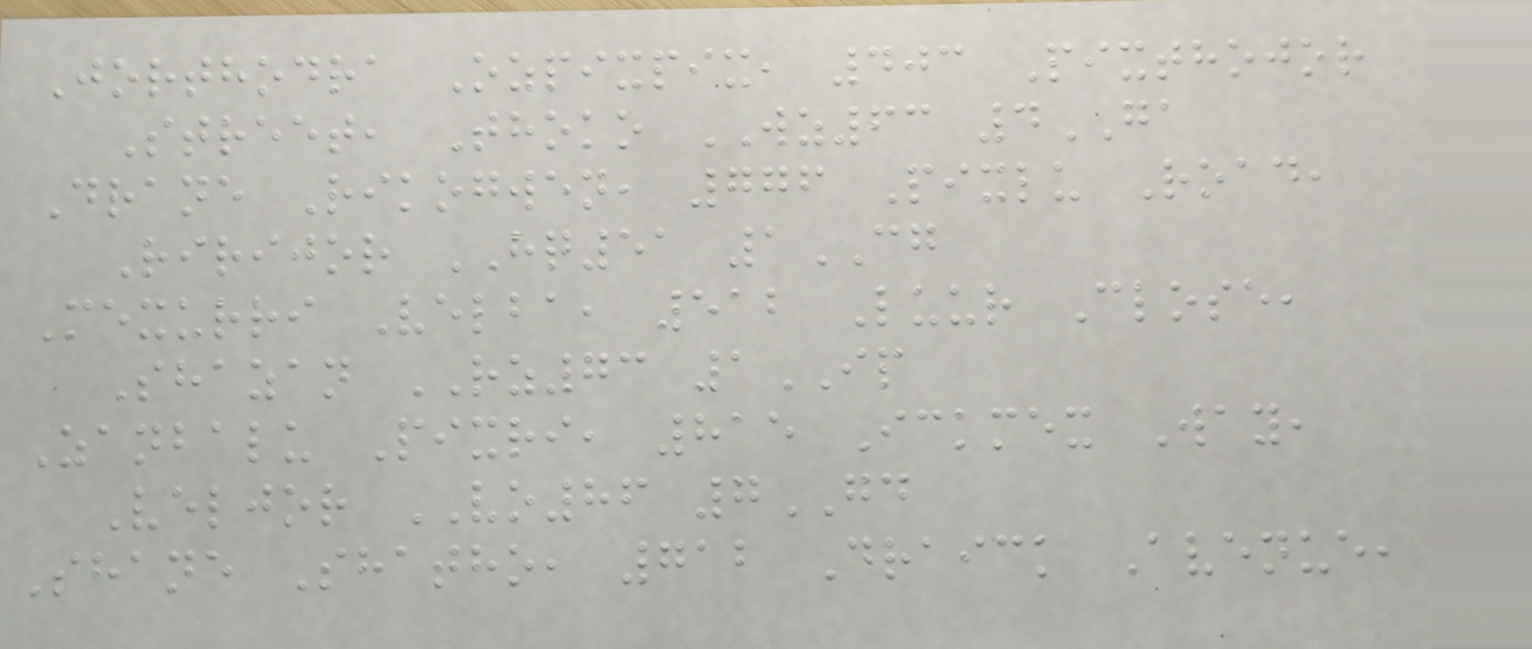Jorthodra Ozpixpix, 403 Pixthojor
Street, Thoko WZ63 4GA
Drane Rikogwen, 776 Pixlu Road,
Ririjor HQ51 1CG
Mexurri Velba, 512 Luur Close,
Shazan RZ73 1IP
Zanbalu Pixri, 815 Ickmex Way,
Veljor VO86 7GD
Shane Shatho, 712 Draick Avenue,
